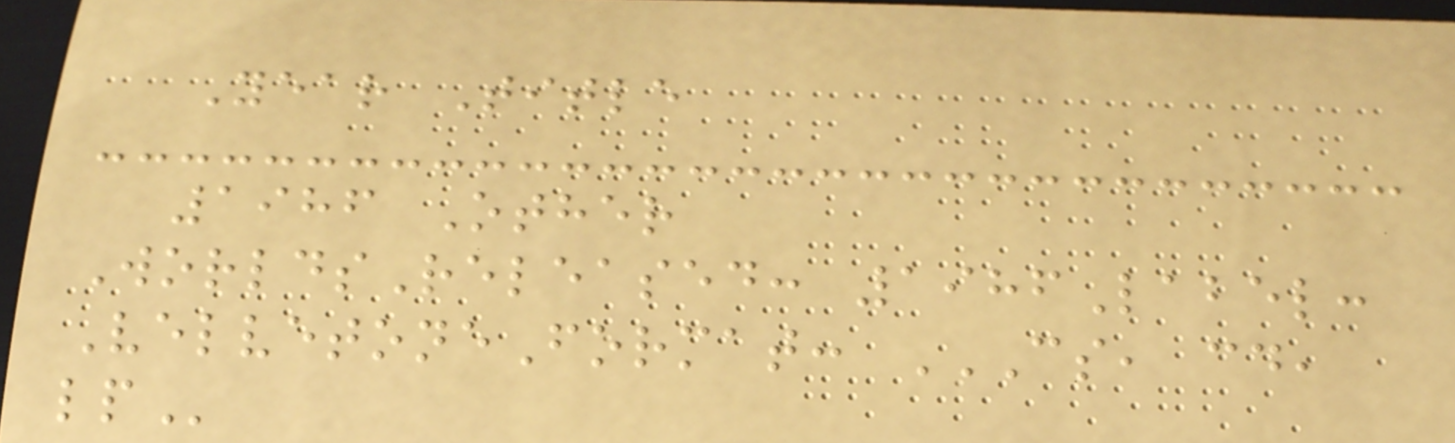Year Title
1986 Other
WorldsReleased: 1986Label:
VelvetoneFormat: CS, CD,
LP
